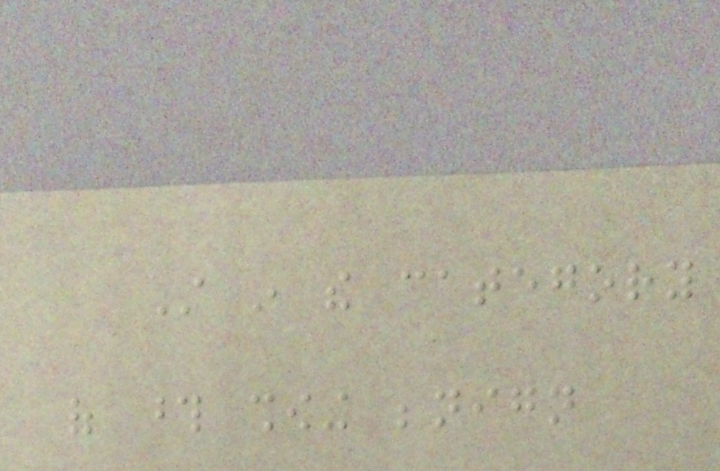Still in the category
of those showing benign
